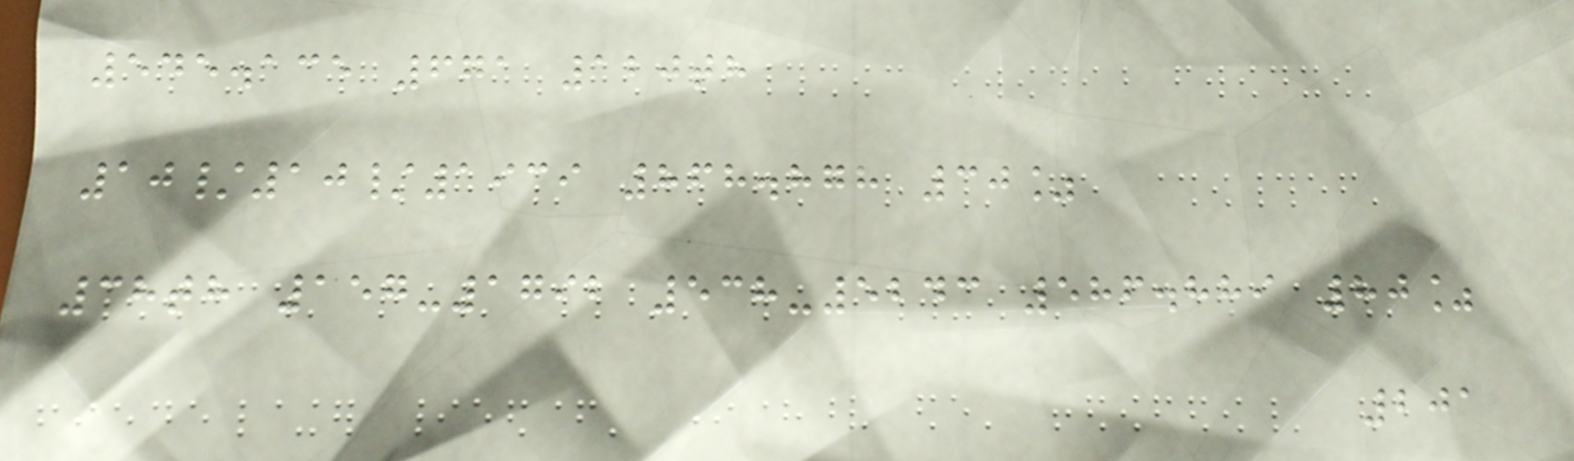545.135 671 120th
10/10/1939 868.878 30%
38th 157-1792 538-5243 586.889 80%
201
